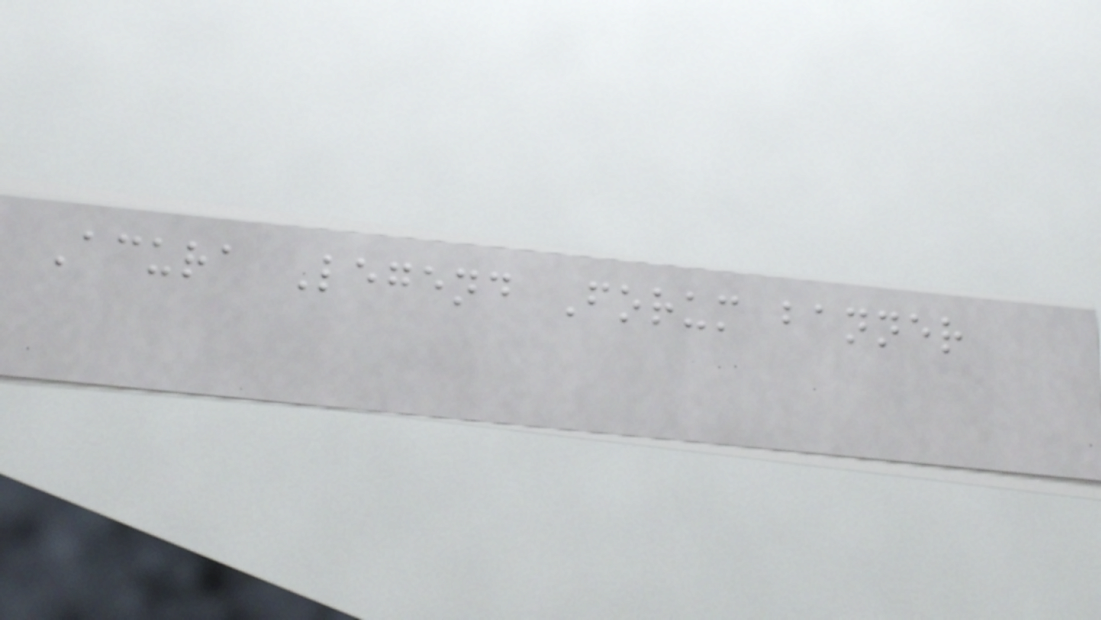Acura Legend Forum banner
